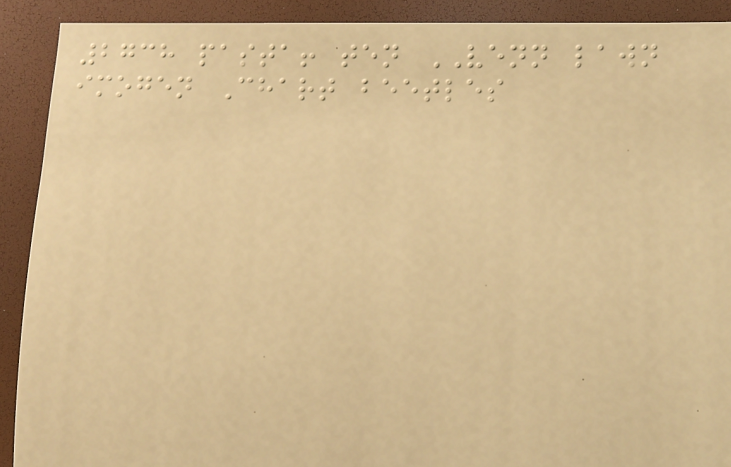2738 pasta! ten VENN lawn
imogen Chart beetles
